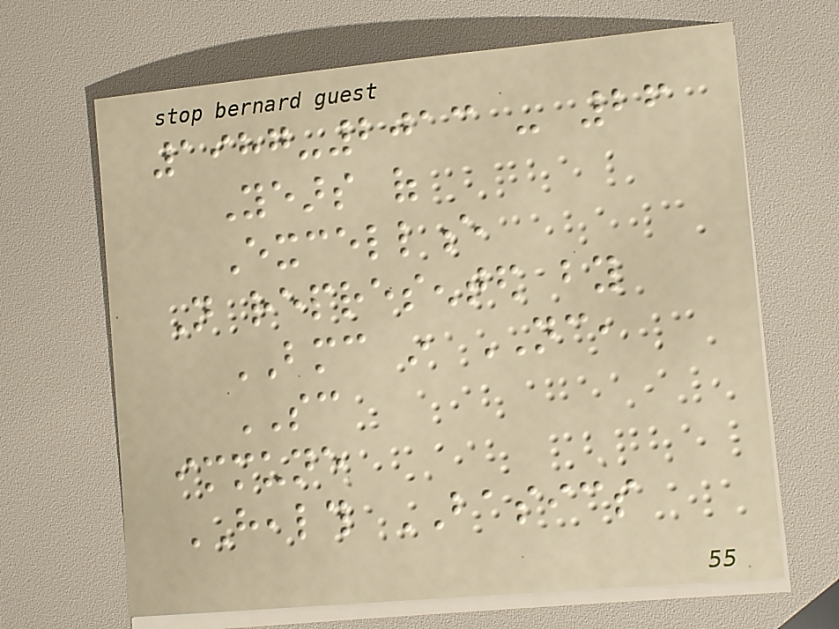1987-2013 - 26
Years of
Excellence
Not represented by
BMC in NC,
SC
immune
HEALTH BASICS
